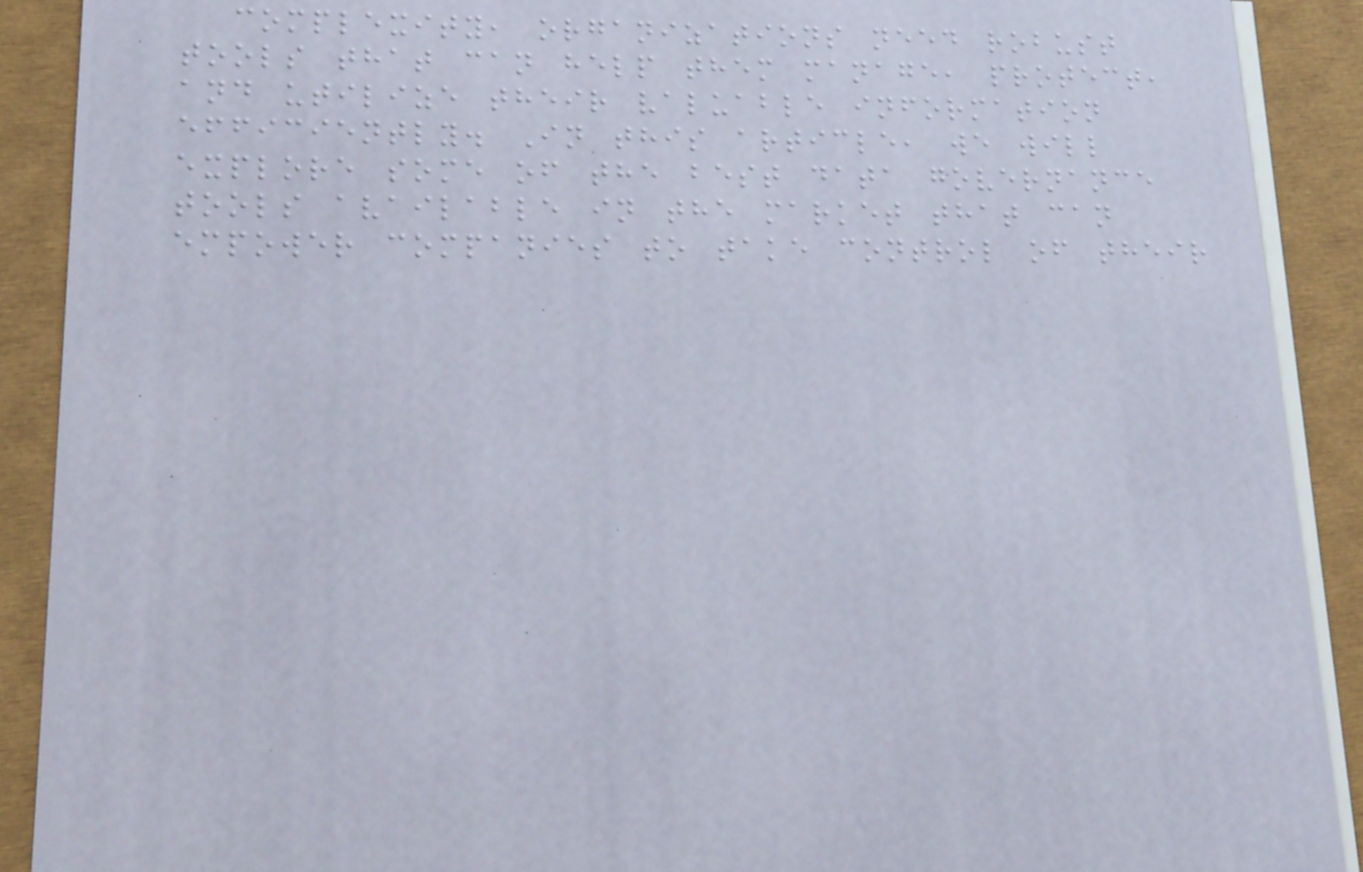complexity, organizations need robust
tools that can help them manage, protect,
and utilize their valuable information
efficiently. In this article, we will
explore some of the best data governance
tools available in the market that can
empower companies to take control of their
